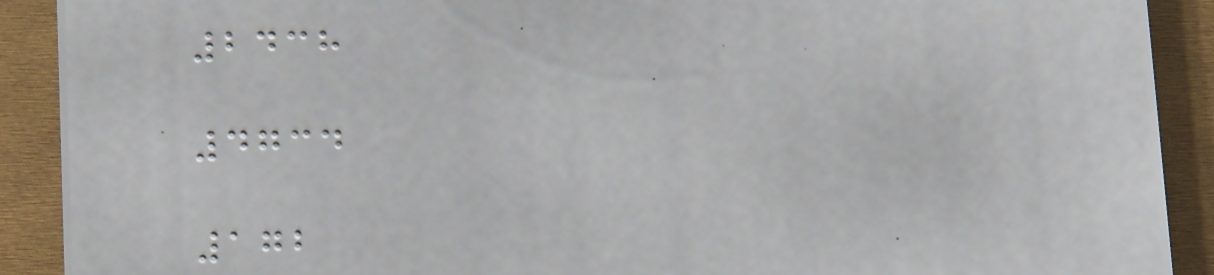2438
4734
172
